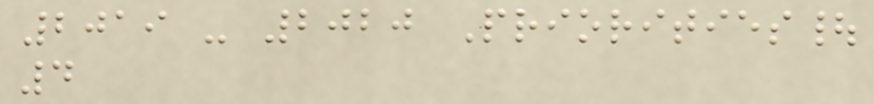2019 - 2020 Priorities|
4
